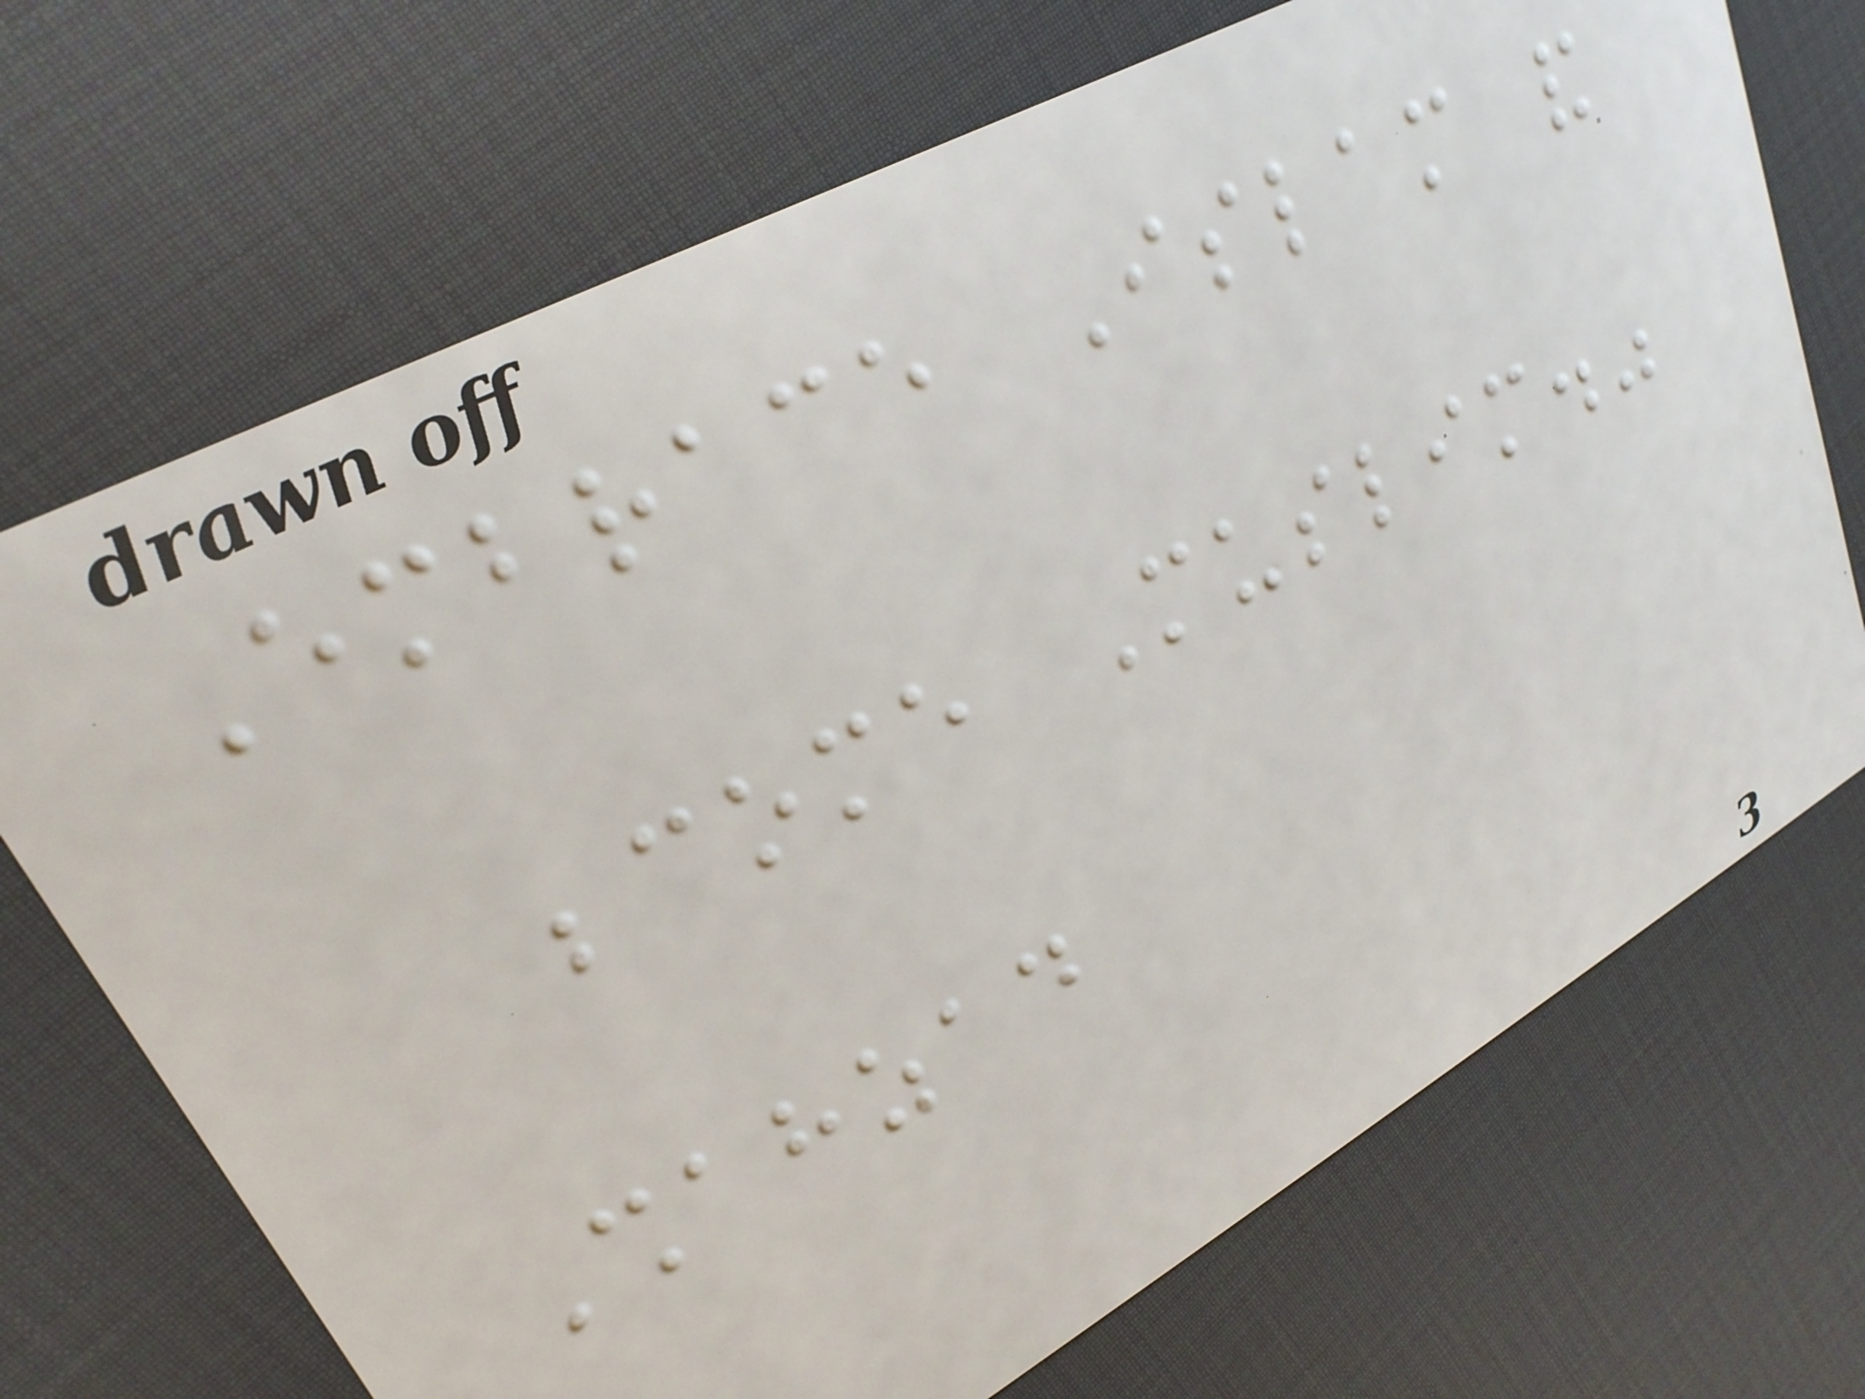Embrace Islam and
become Muslim."
Shahzad
